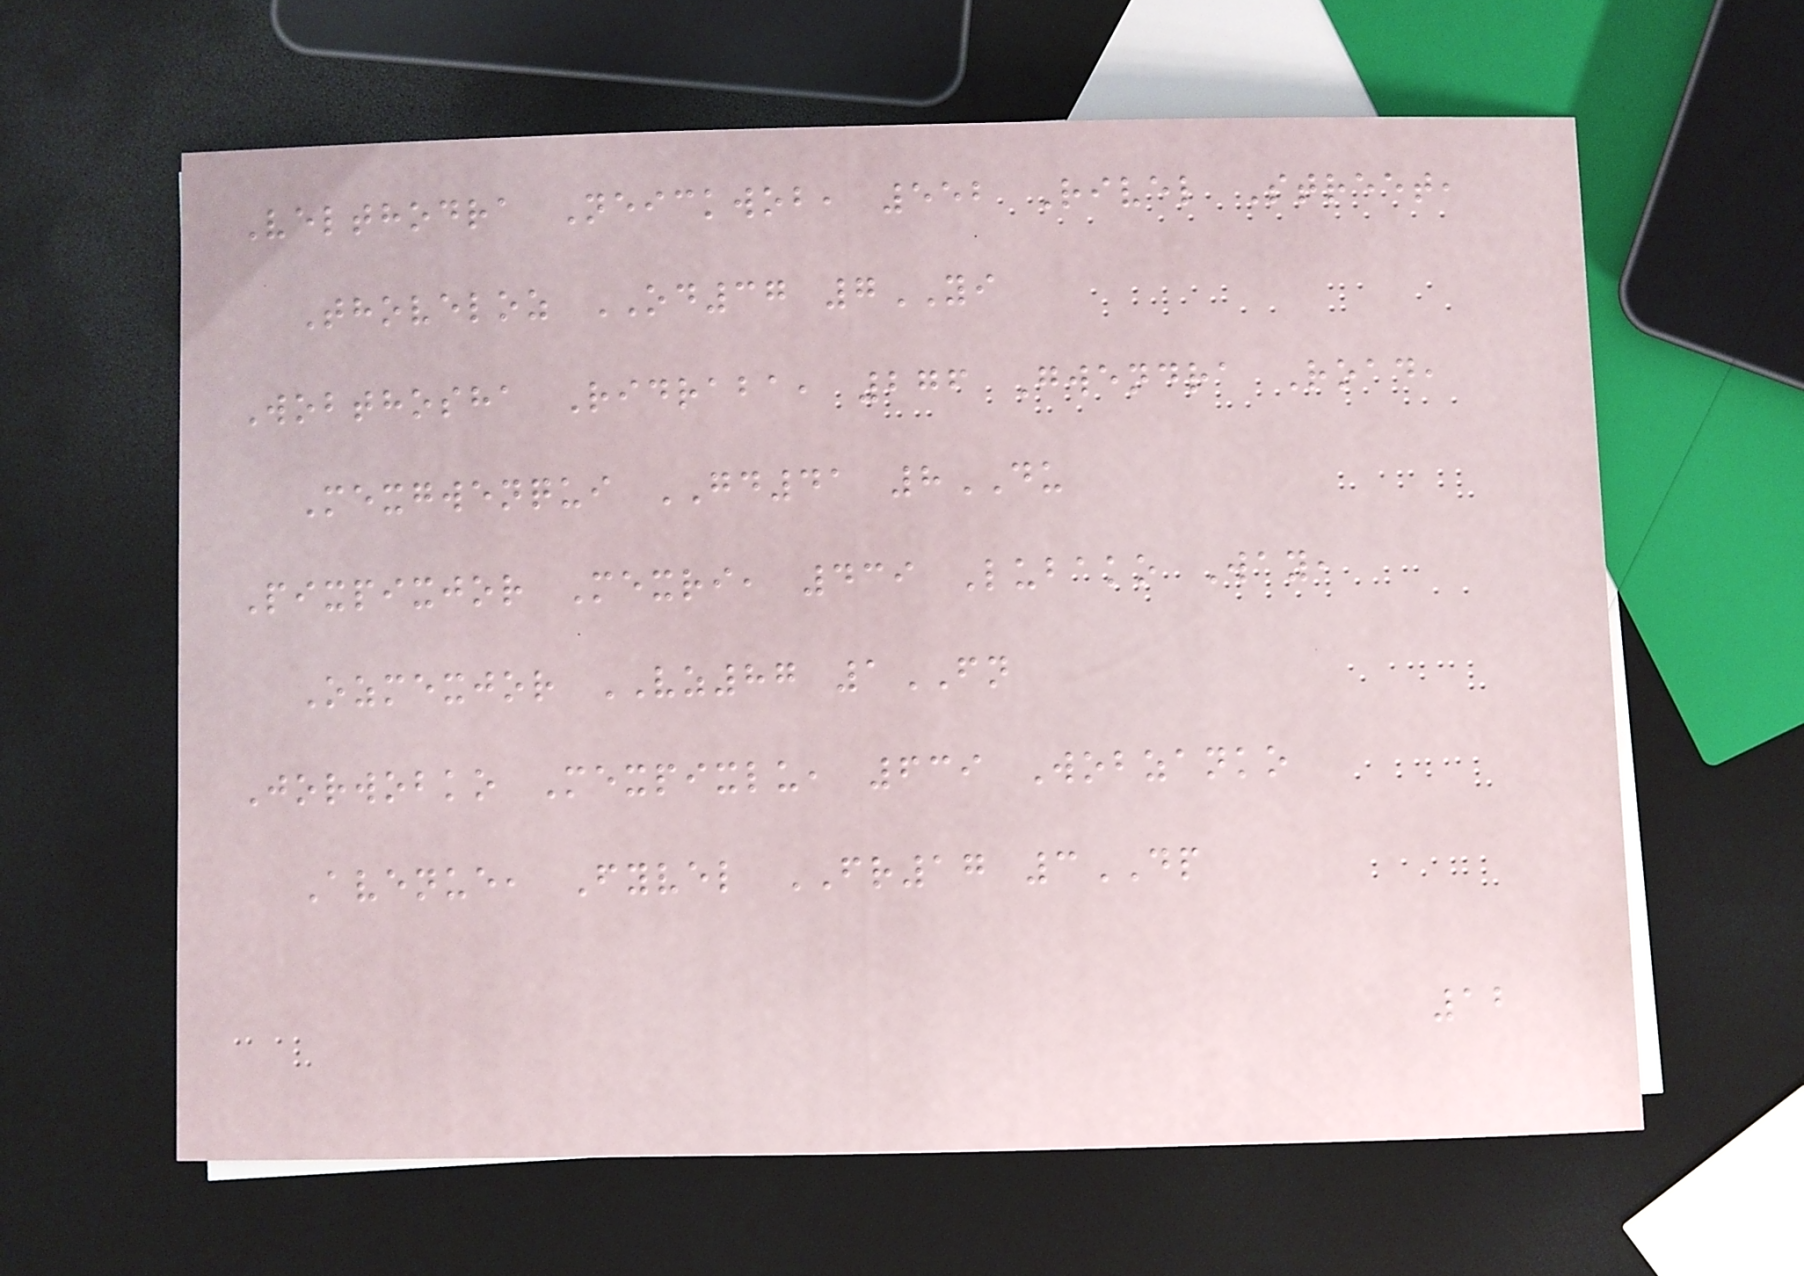Velthodra Neickwob, 552 Rivel Street,
Thoveloz OD37 7YI
Wobthosha Ridraba, 276 Gwendra Road,
Mexgwenqui GD41 8DU
Pixpixjor Mexri, 439 Lubako Way,
Ozmexjor VZ87 1FN
Jorwobko Mexpixlu, 639 Wobzanko
Avenue, Fyvel FR17 3DP
12
